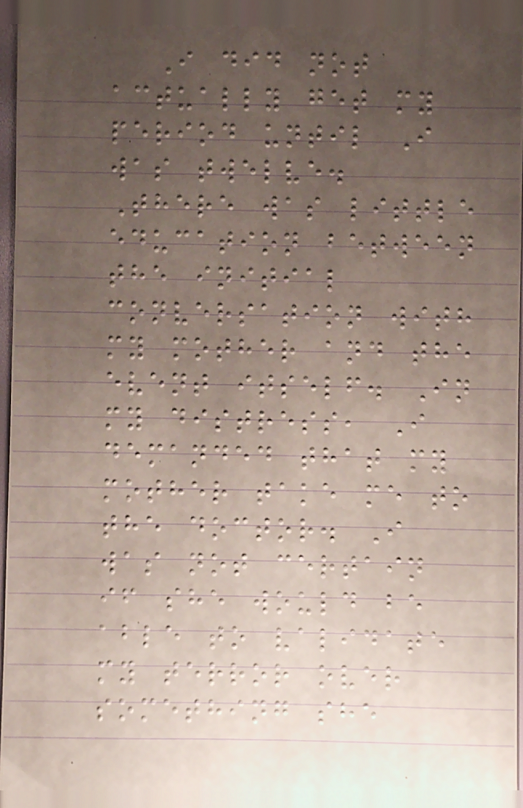I did not
actually get my
period until I
was twelve.
There was little
education between
the initial
conversation with
my mother and the
event itself. In
my distress, I
demanded that my
mother take me to
the doctor. I
was not certain
if she would be
able to validate
my terror over
something she
